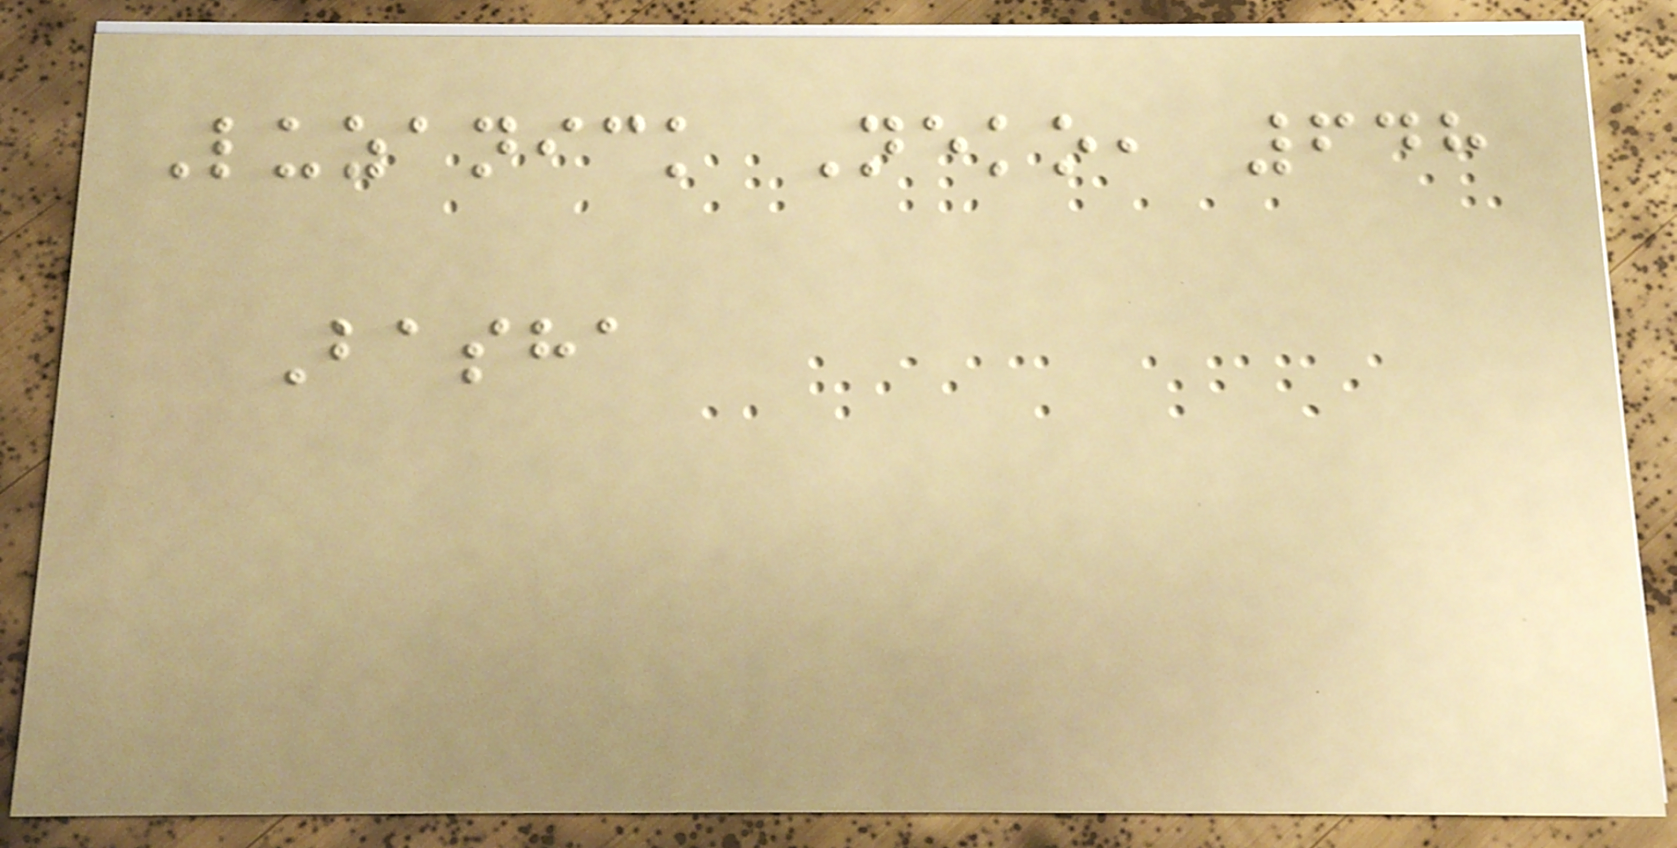Luzanick Neko, 648
Basha
